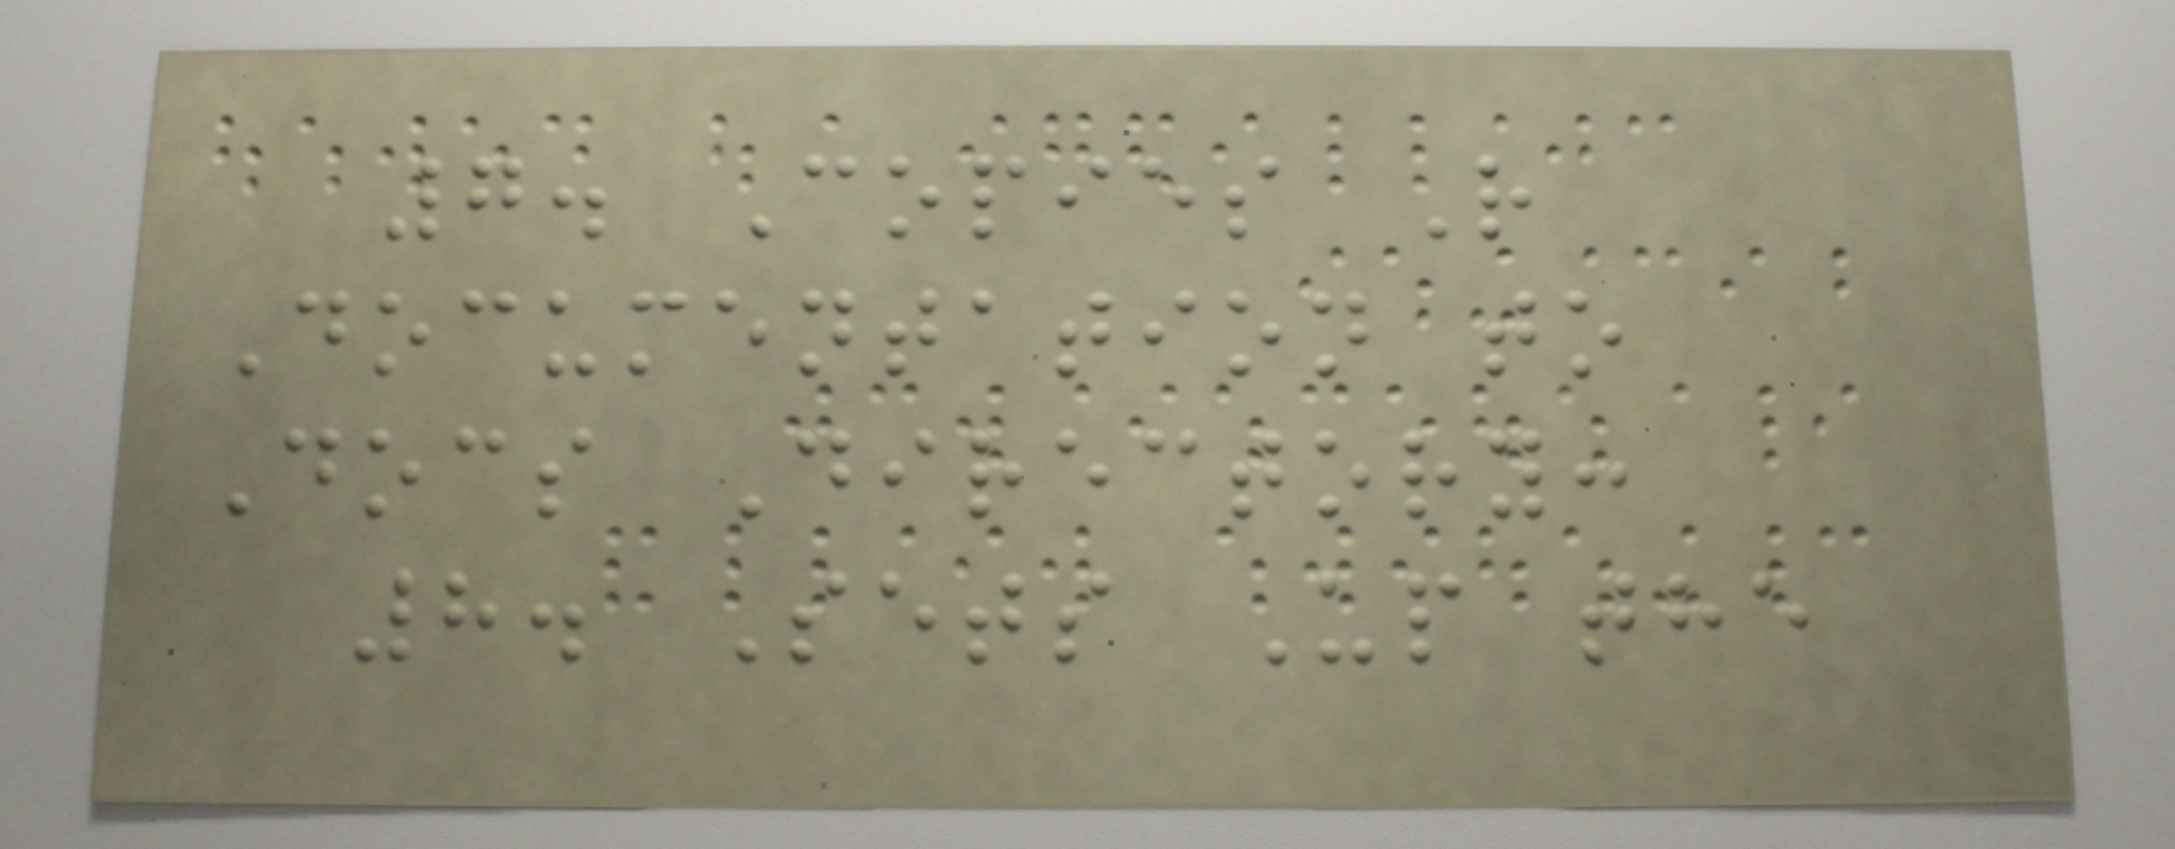7. Copies R
Documentation to
Docs Directory:
8. Sets Up the
